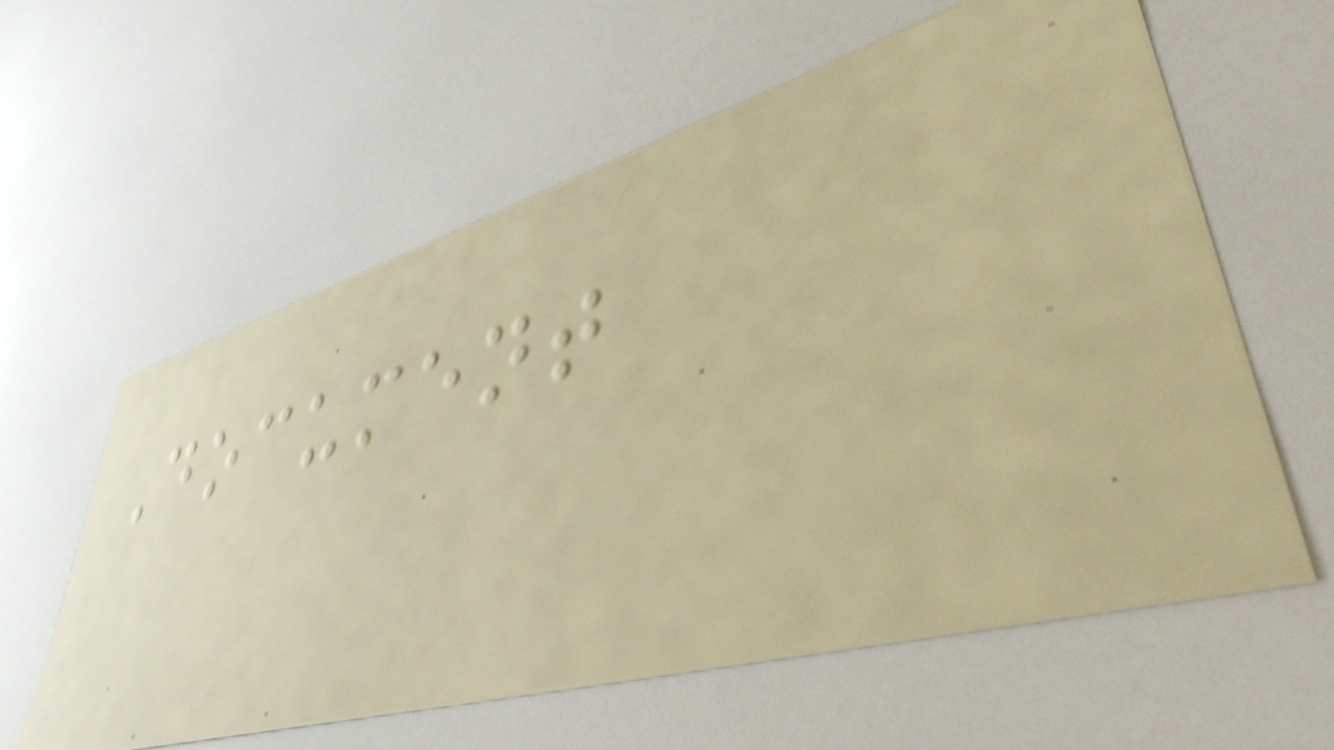Document
